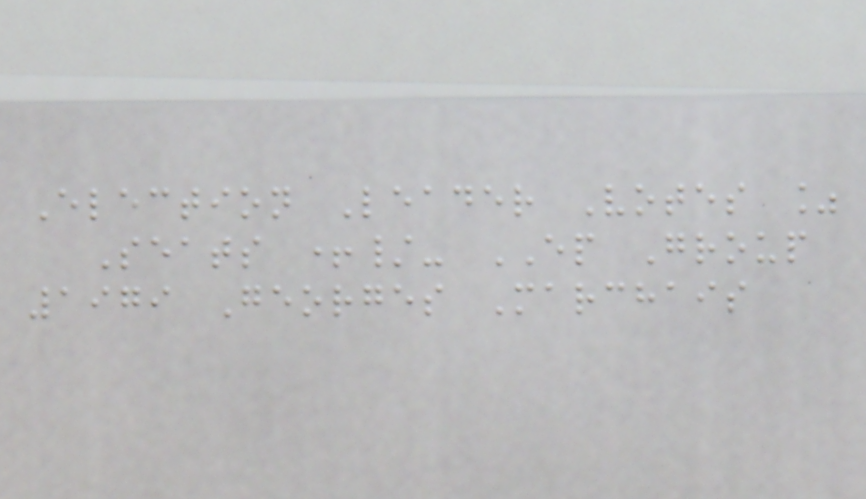Election Leader Votes %
Seats +/- EP Group
1979 Georges Marchais
